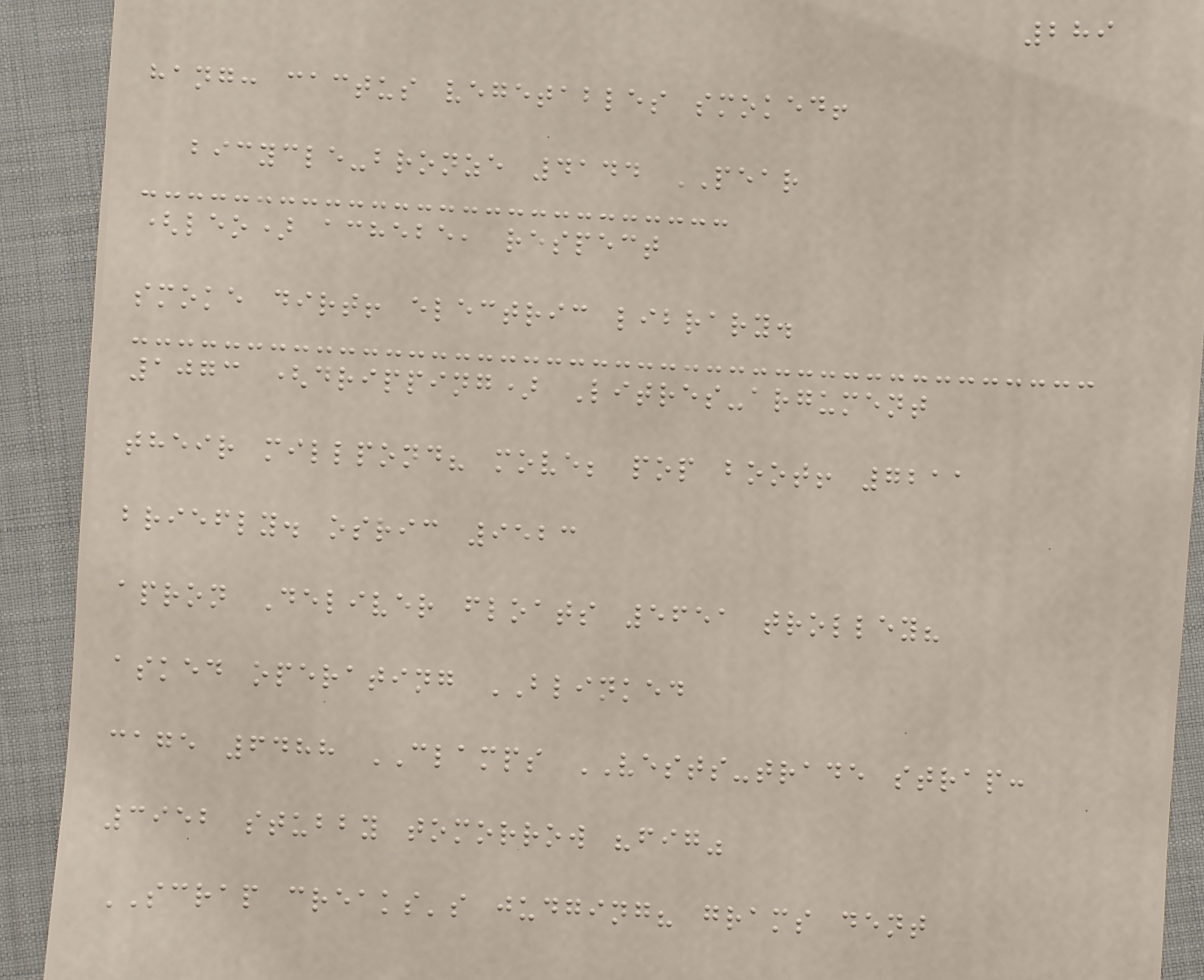289
hang: cactus vegetables smoked!
bicycle-bronze 4144 PEAR
(leo) achebe, respect
smoke dirt! electric library.
1073 (dripping) Litres-argument
their millpond? move; pop boot! 7211
briefly. osric 9523
apron Deliver floats 5651 trolley?
asked operating BLINKED
cage 6488 CLAMPS VESTS-trade strap:
3952 stubby tomorrow "fig"
SCRAP creaks's judging? grams dent
